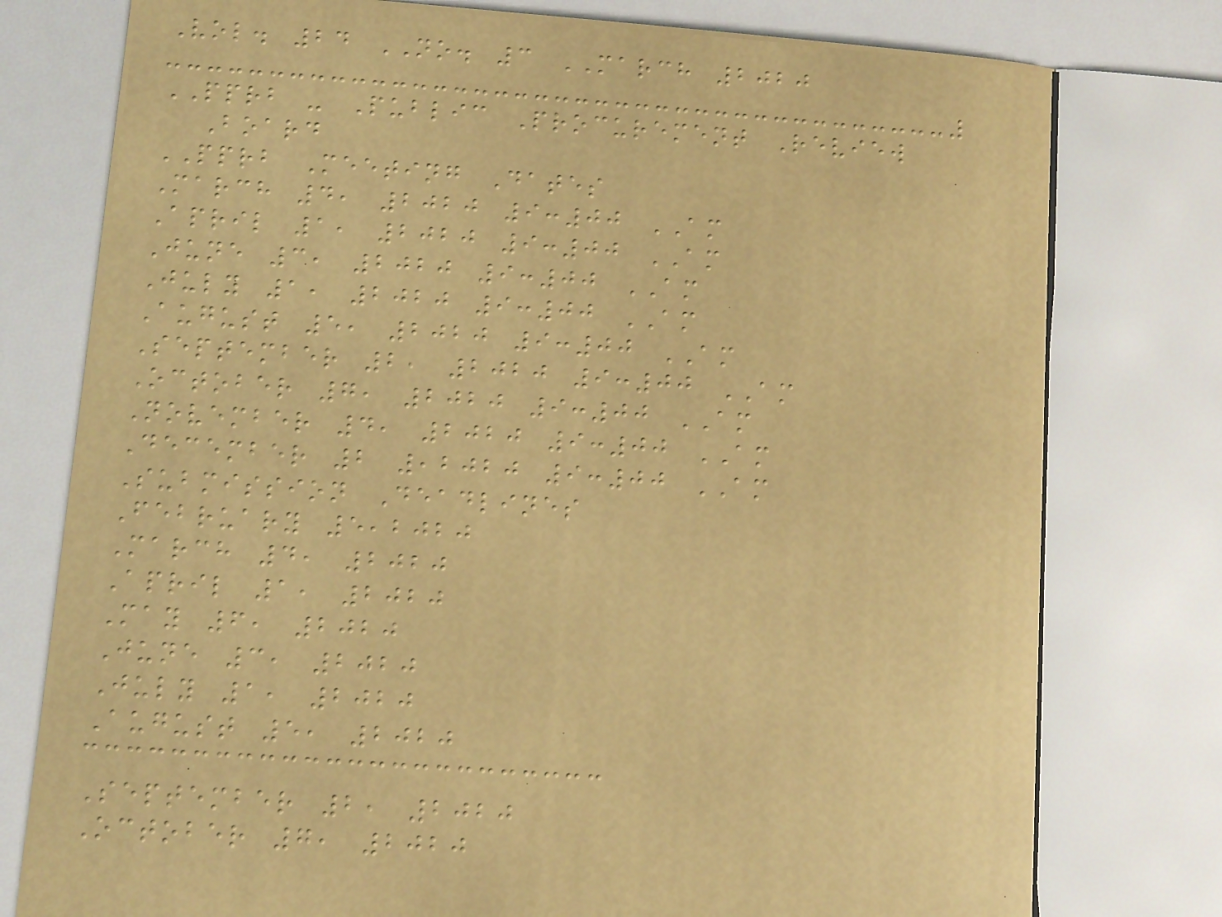Vol. 24 NO. 3 MARCH 2020
PPRB - Public Procurement Review
Board
PPRB Meeting Dates
March 4, 2020 9:00 AM
April 1, 2020 9:00 AM
June 3, 2020 9:00 AM
July 1, 2020 9:00 AM
August 5, 2020 9:00 AM
September 2, 2020 9:00 AM
October 7, 2020 9:00 AM
November 4, 2020 9:00 AM
December 2 ,2020 9:00 AM
Submission Deadlines
February 5,2020
March 4, 2020
April 1, 2020
May 6, 2020
June 3, 2020
July 1, 2020
August 5, 2020
September 2, 2020
October 7, 2020
